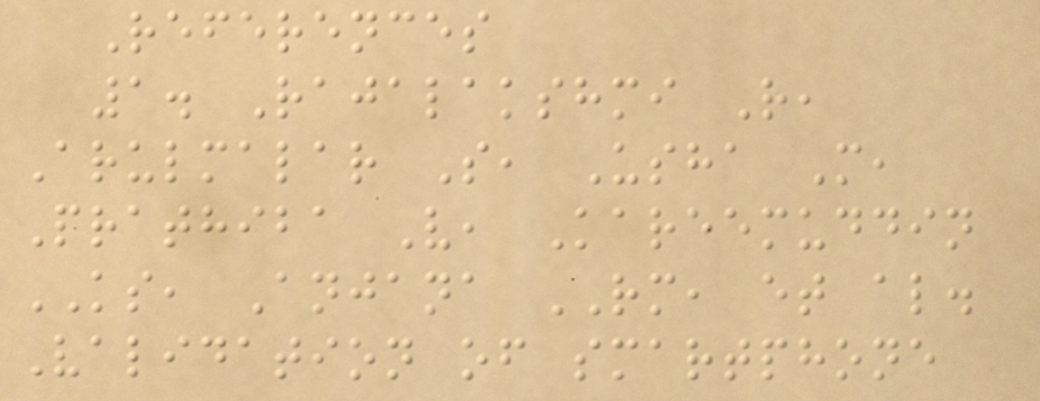References
1. Rajalakshmi R,
Arulmalar S, Usha M,
Prathiba V, Kareemuddin
KS, Anjana RM, et al.
Validation of smartphone
